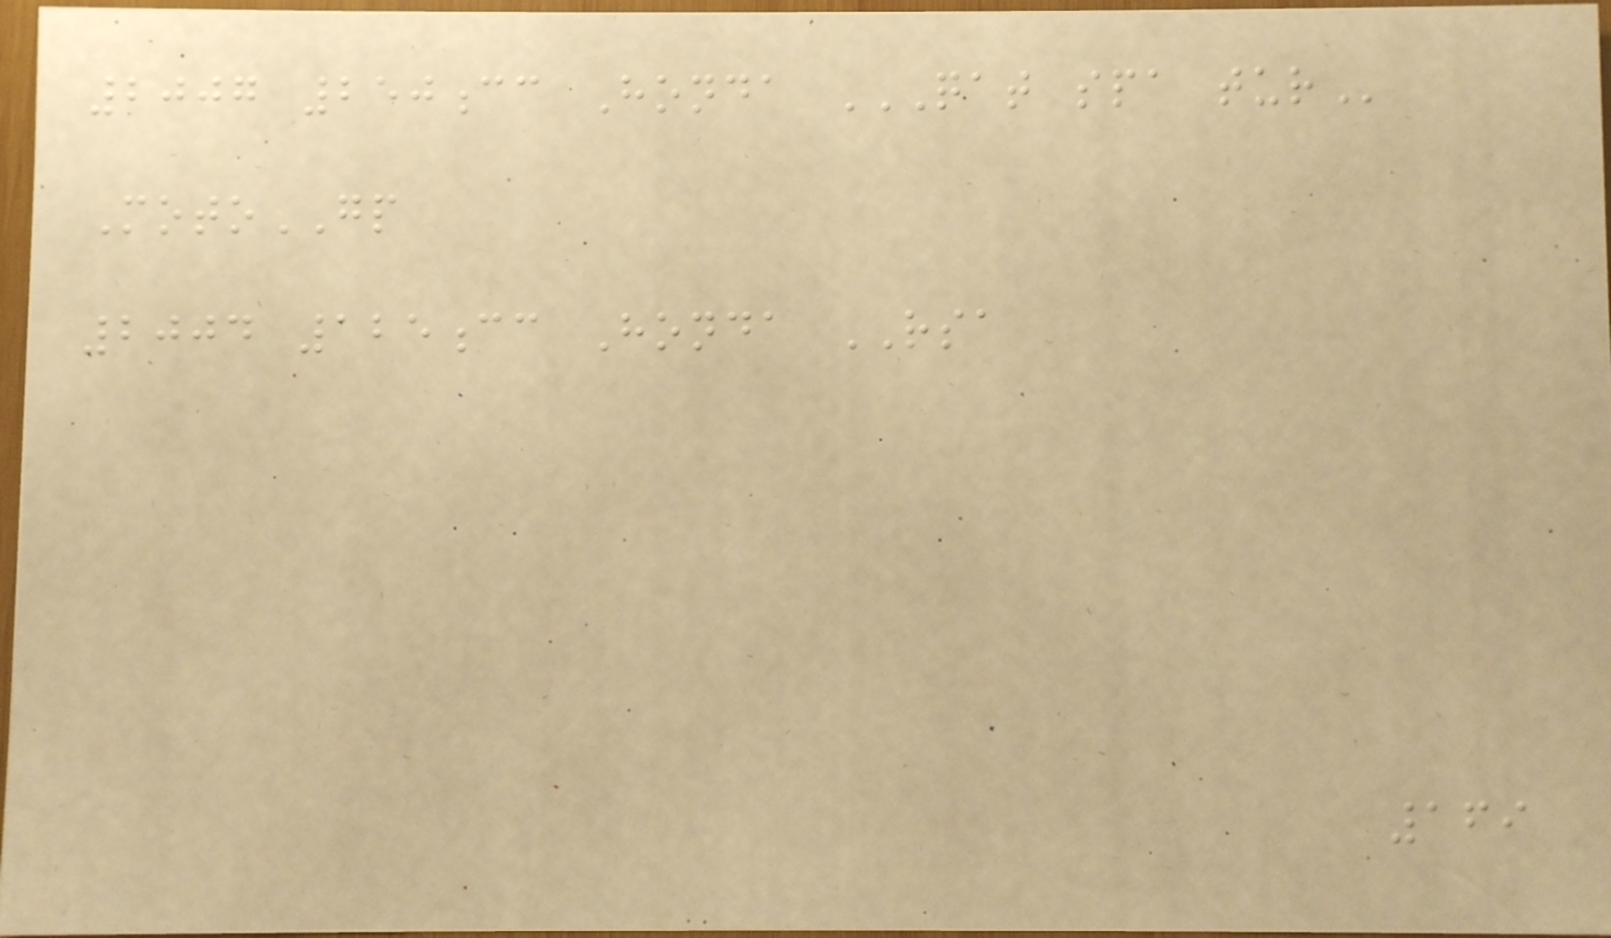2007 250cc Honda QAT SPA TUR
MotoGP
2004 125cc Honda RSA
169
